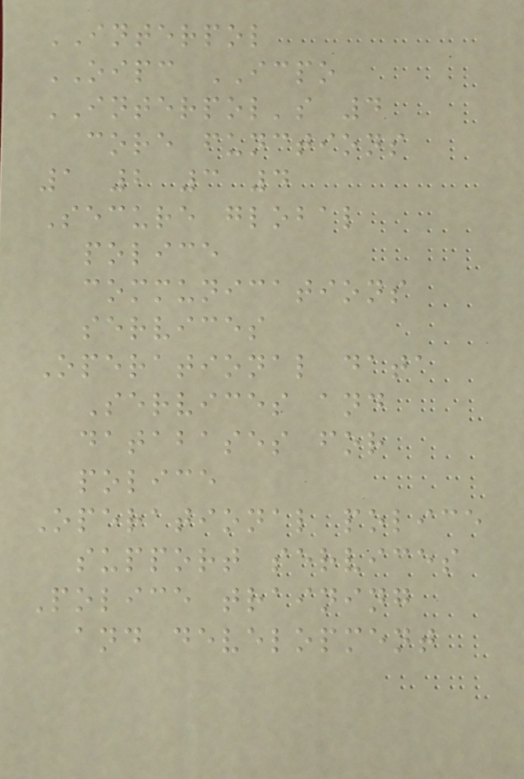INTERPOL
OIPC ICPO
INTERPOL's 4
core functions
1 2 3 4
Secure global
police
communications
services
Operational data
Services and
databases for
police
Operational police
support services
Police training
and development
